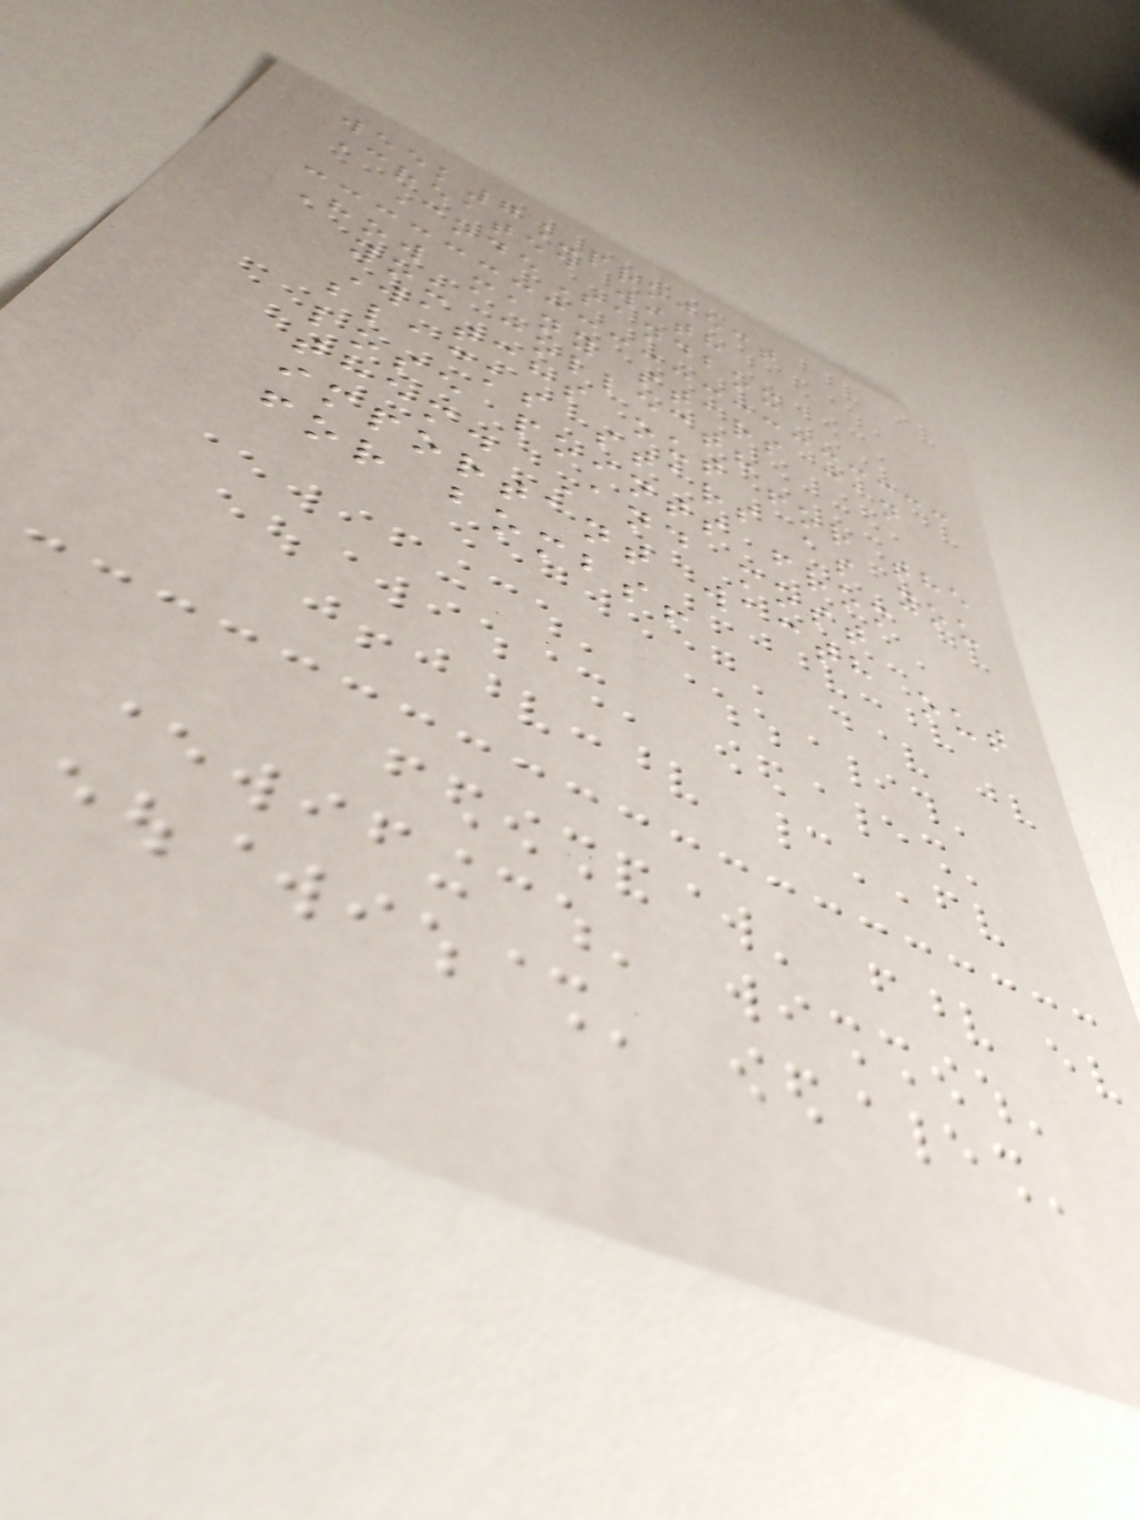week7_project
Created with
CodeSandbox
How many stars can
you collect?
Watchs out for the
blacks stars as you
lose points from
them. And most
important wacth out
for bombs!
